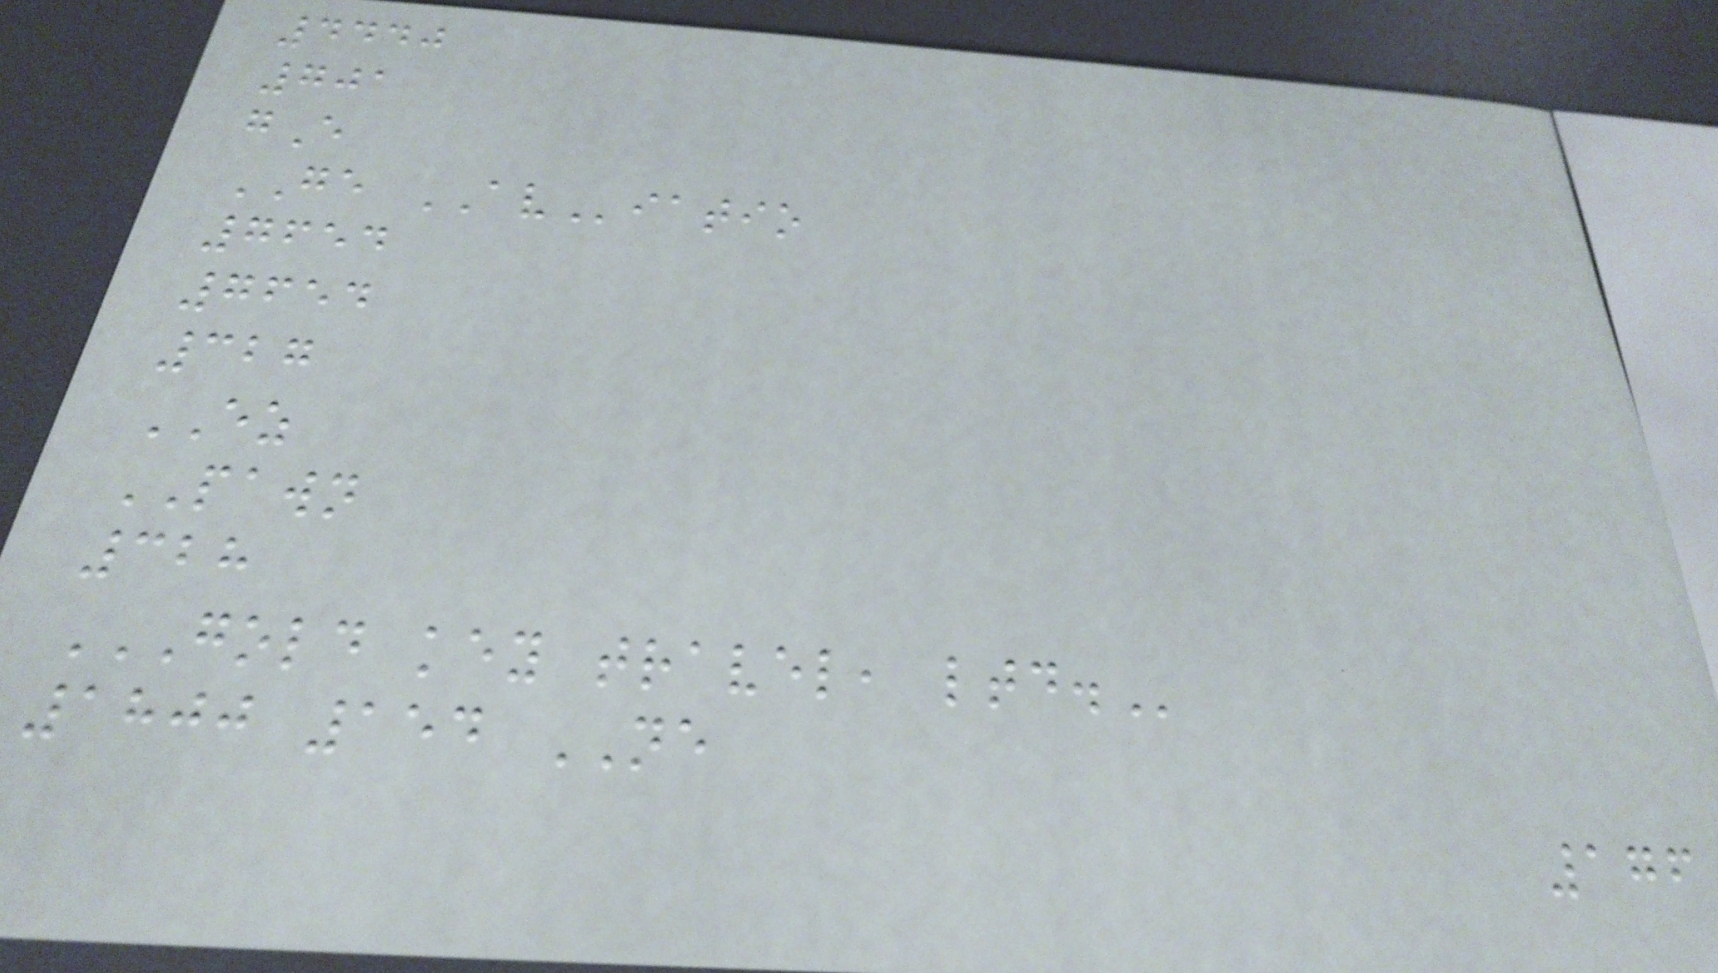4440
701
gE
GE AViatio
7654
7654
327
EZ
PAWN
328
GOLD KEY TRAVEL, LTD.
1800 154 NE
176
